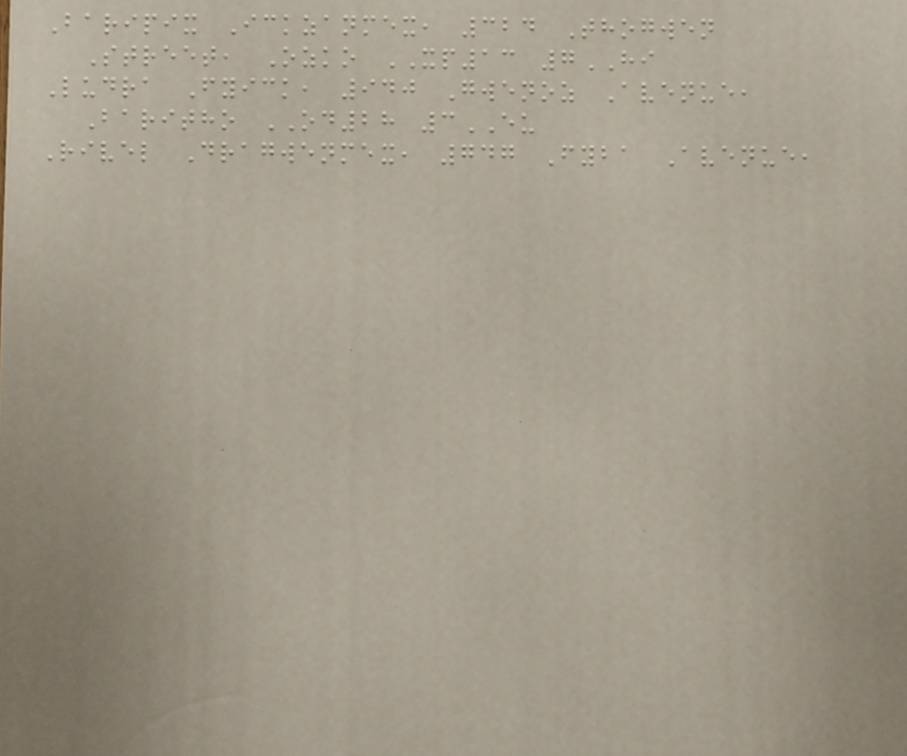Baripix Ickzanmex, 324 Thogwen
Street, Ozko XP13 7HI
Ludra Fyick, 940 Gwenoz Avenue,
Baritho OD28 3EU
Rivel Dragwenmex, 747 Fyba Avenue,
